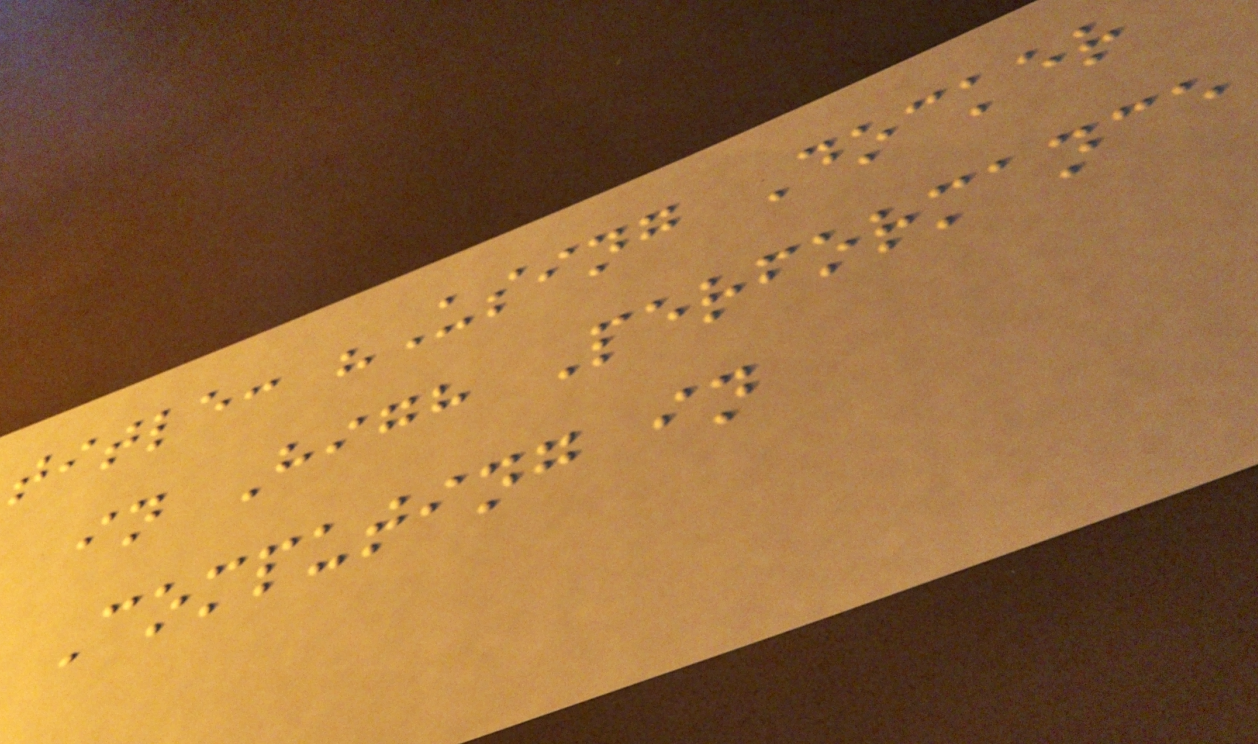title: "Using Docker
in High Performance
Computing in
